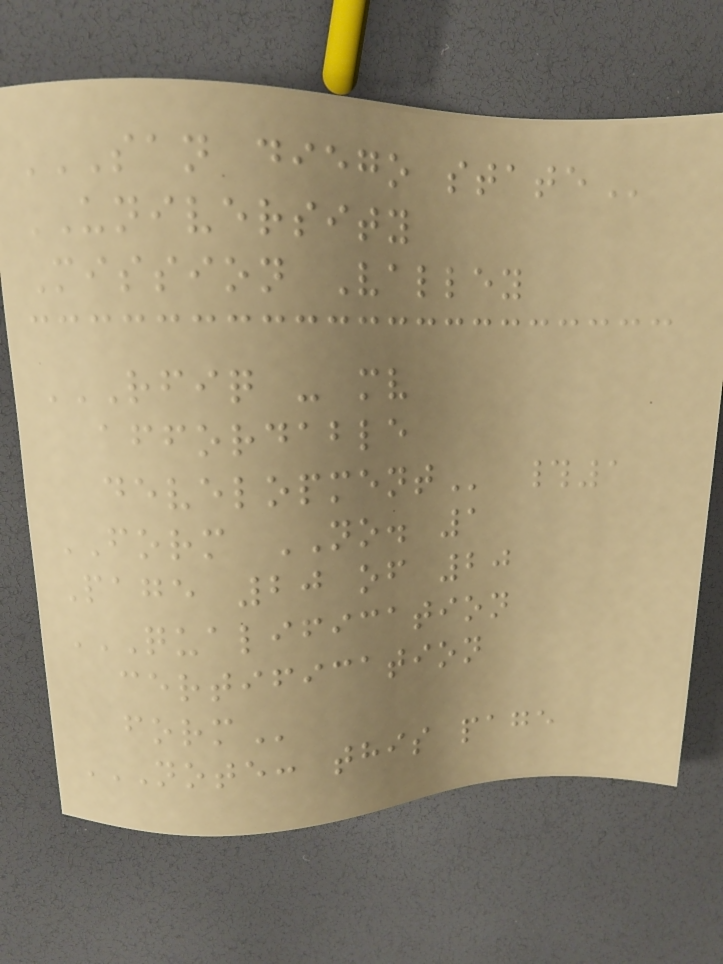SAN DIEGO STATE
UNIVERSITY
Mission Valley
RFIQ - MV
AFFORDABLE
DEVELOPMENT #1
FORM NO. 1
Page 20 of 20
QUALIFICATION
CERTIFICATION
FORM
NOTE: THIS PAGE
